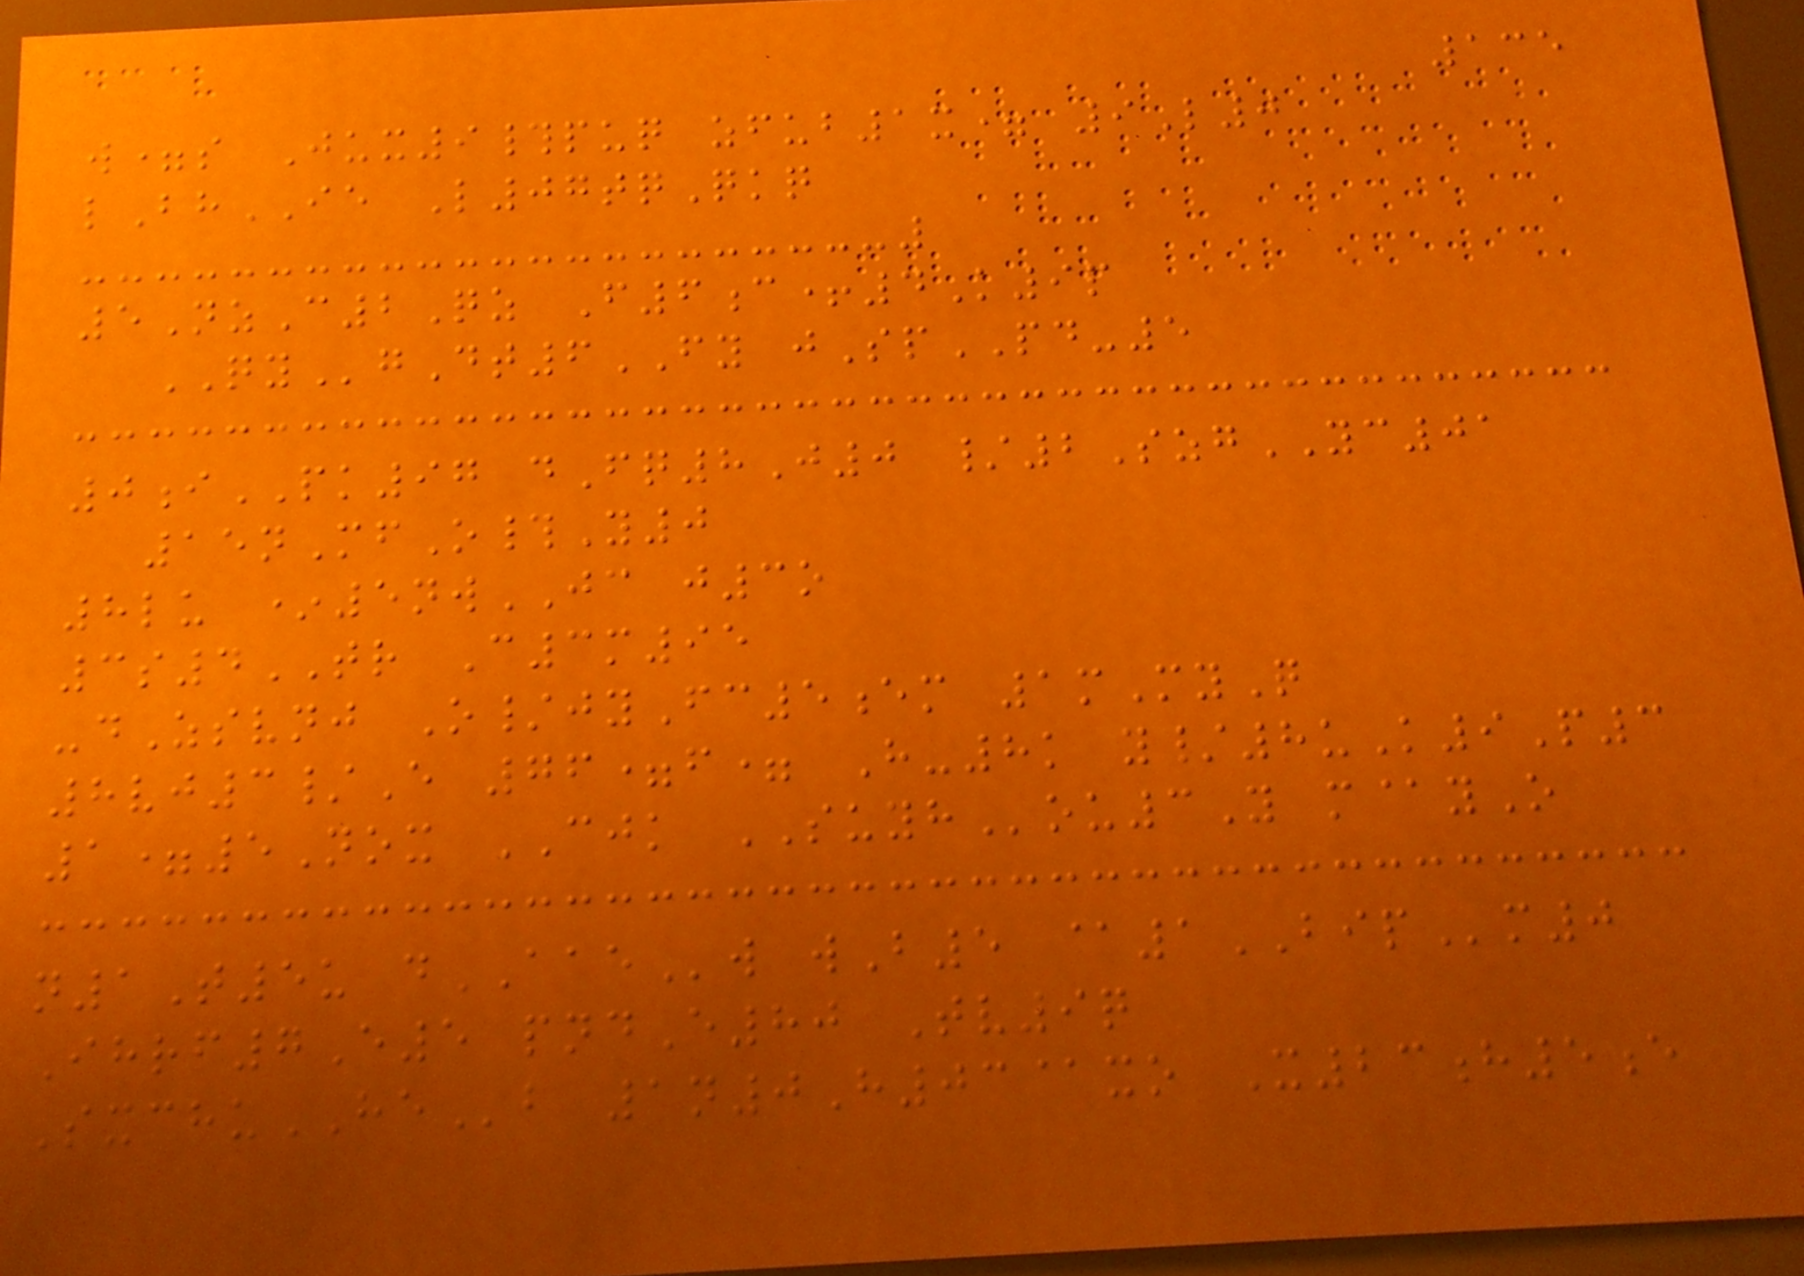135
w=s Jux9#puq zfub1x= 9L0
lBhIE L07tqQkq
5NzC2Qz F6c+4K9p
QYgDt6FY jSpPD-5
0iPK97 dFq8J0 /2SzgYC01
15nMfO#Y0
8lu *5nwJC j3o
3s4TR C3m95
-dZsvnj O/jyFc5em 1mMyQ
8vj3/E 76=f= H-8k y/8uK9P3
1=5Nox CJK SUYHou3Y m@yO
n1T5u dAAEw wB5 @1BIPm0
Ihrf7E5 pndE80 Tv9q
SxchuHEb 1n0H03@xo X23h5e
